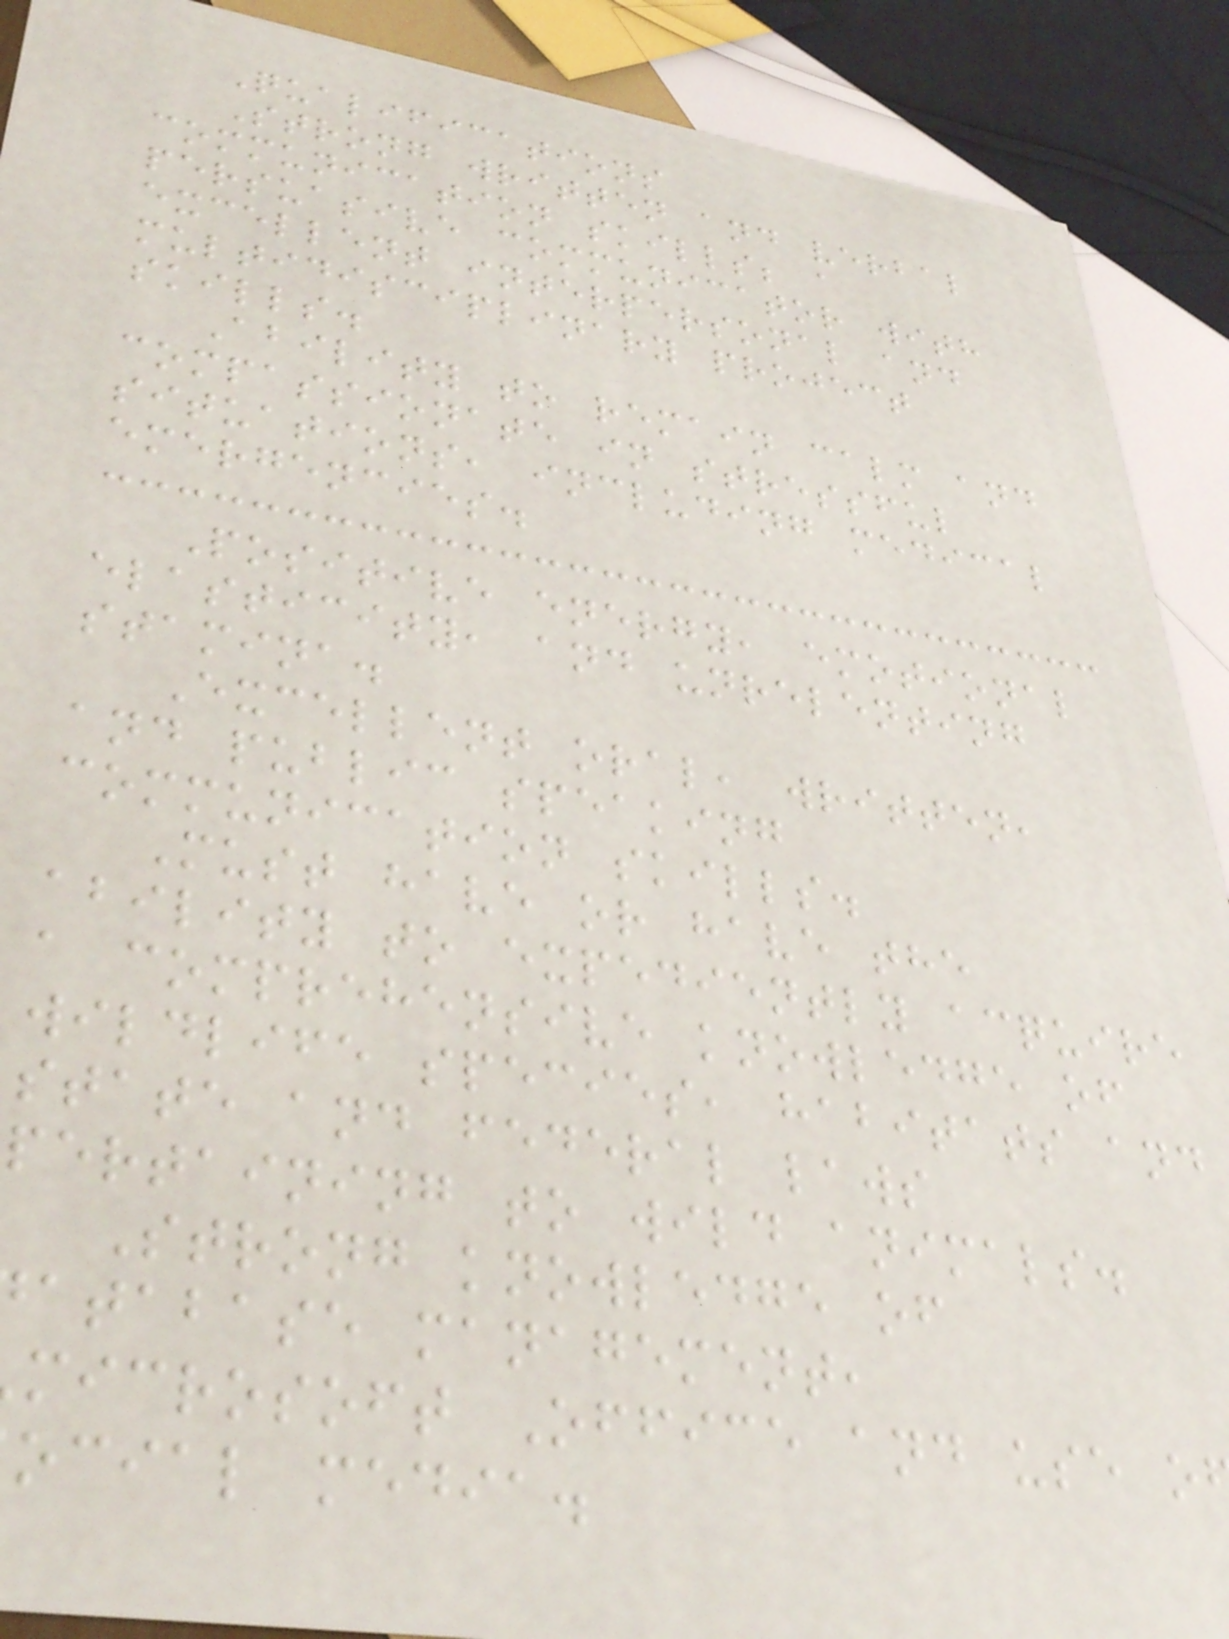Qualifications
Strong written and verbal
communication skills; a
persuasive communicator with
excellent interpersonal and
multidisciplinary project
skills.
Ability to remain calm and
compassionate in stressful
situations, including medical
emergencies.
Positive energy, emotional
elasticity, and unrelenting
stamina.
Excellent oral, written,
and public speaking
communication skills.
Must have or have the
ability to expediently acquire
a comprehensive knowledge of
wildlife species, habitats and
state and federal laws
pertaining to wild animals.
Strong knowledge of
atabase management,
microsoft Office and use o
ocial media.
